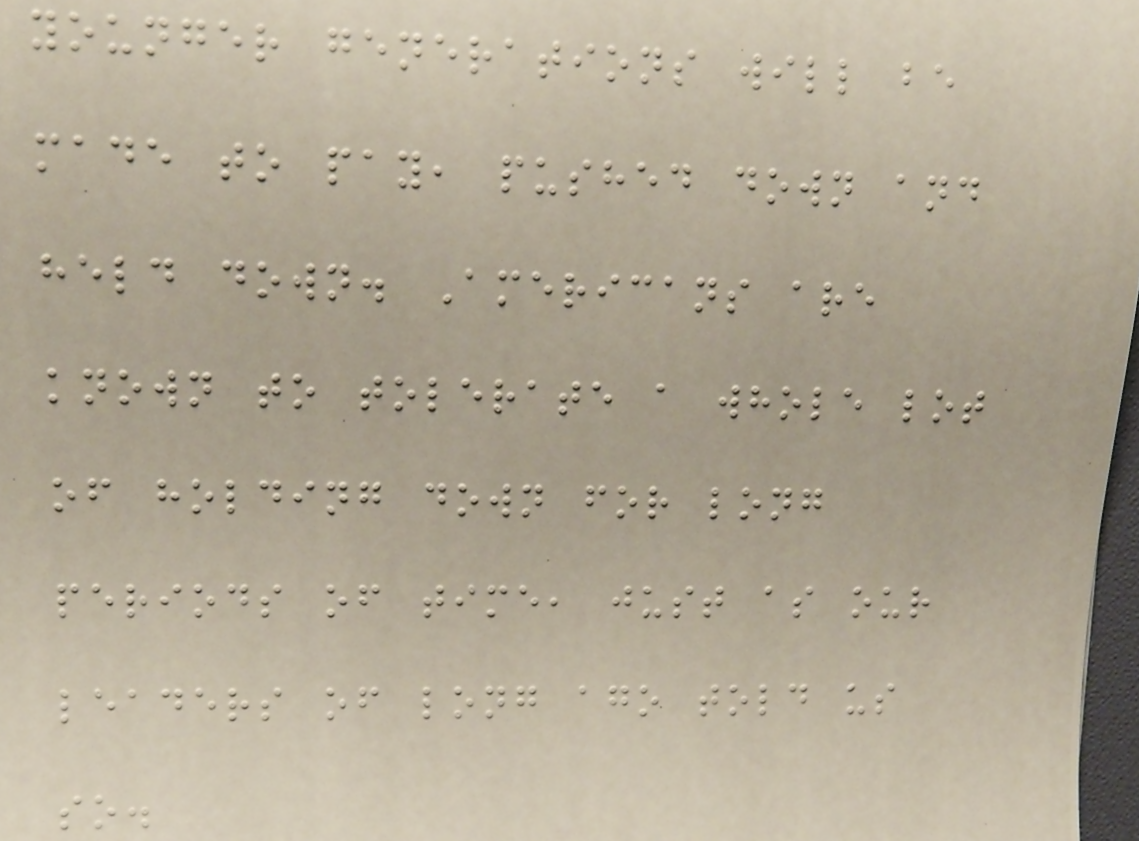younger generations will be
made to pay, pushed down and
held down. Americans are
known to tolerate a whole lot
of holding down for long
periods of time, just as our
leaders of long ago told us
so.
